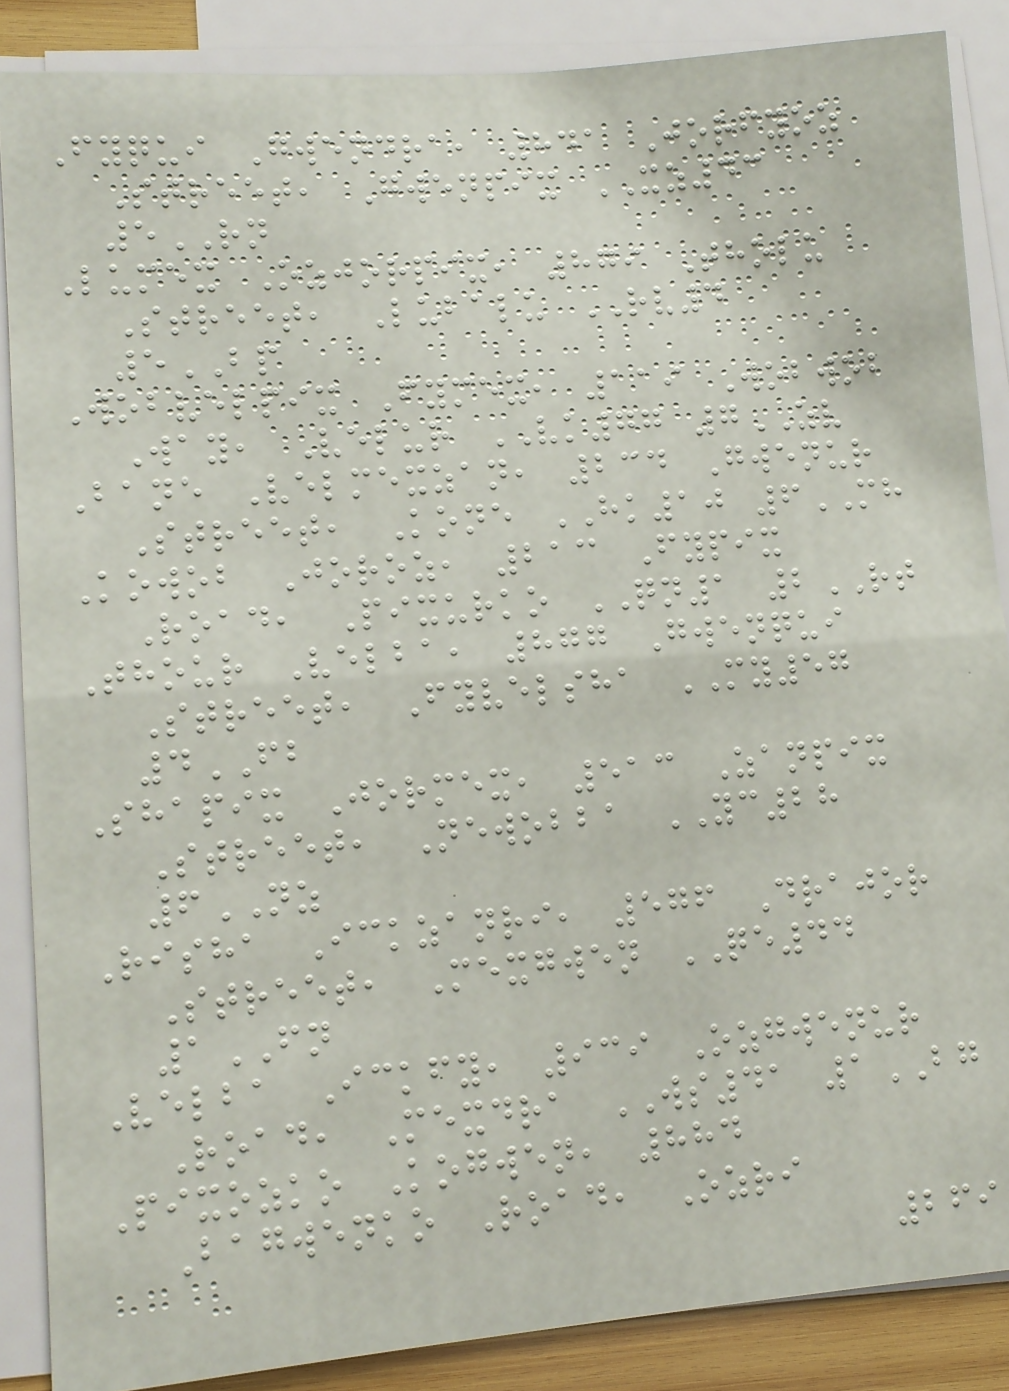Fyqui Gwendra, 841 Jorfyoz
Street, Gwenpix XZ43
5RN
Lumex Ozjorpix, 879 Tholu
Street, Lubalu RV4
5BP
Wobvelpix Fymex, 119 Wobwob
Way, Velur VK77 7ZV
Bane Velmexzan, 234 Gwenur
Street, Kone HK10 6MH
Kowob Joroz, 213 Fypix
Road, Pixurko QN1 2RT
Thour Velba, 877 Gwenqui
Street, Fyvelsha MY57
4FB
Shapix Jormex, 513 Zanpix
Street, Newobba YC28
6NZ
Risha Ickzanri, 576 Drajor
Street, Mexgwen QE44
1FN
Velba Ickfy, 939 Ozgwenur
Road, Mexdra WS41 1BG
Pixozko Kogwen, 884
Bagwenko Road, Ozri
269
